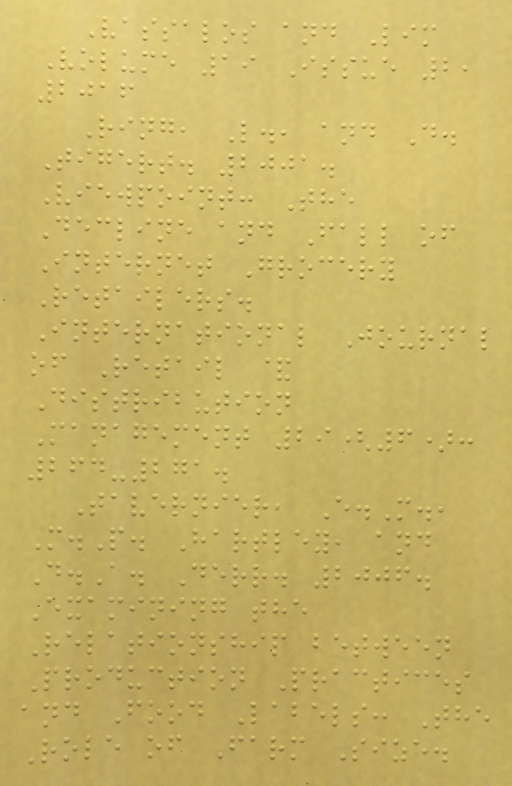Vassalos and Lim
Volume 19 Issue 2,
2016
Ring, L., and D.
Tigert. 2001.
Viewpoint: The
Decline and Fall of
Internet Grocery
Retailers.
International Journal
of Retail &
Distribution
Management 29(6):
264-271.
Tavernier, E.M.,
M.P. Hartley, and
D.A. Derr. 2006.
Examining the
Relationship between
Production Practices
and Food Labels: The
Role of Farm Size.
